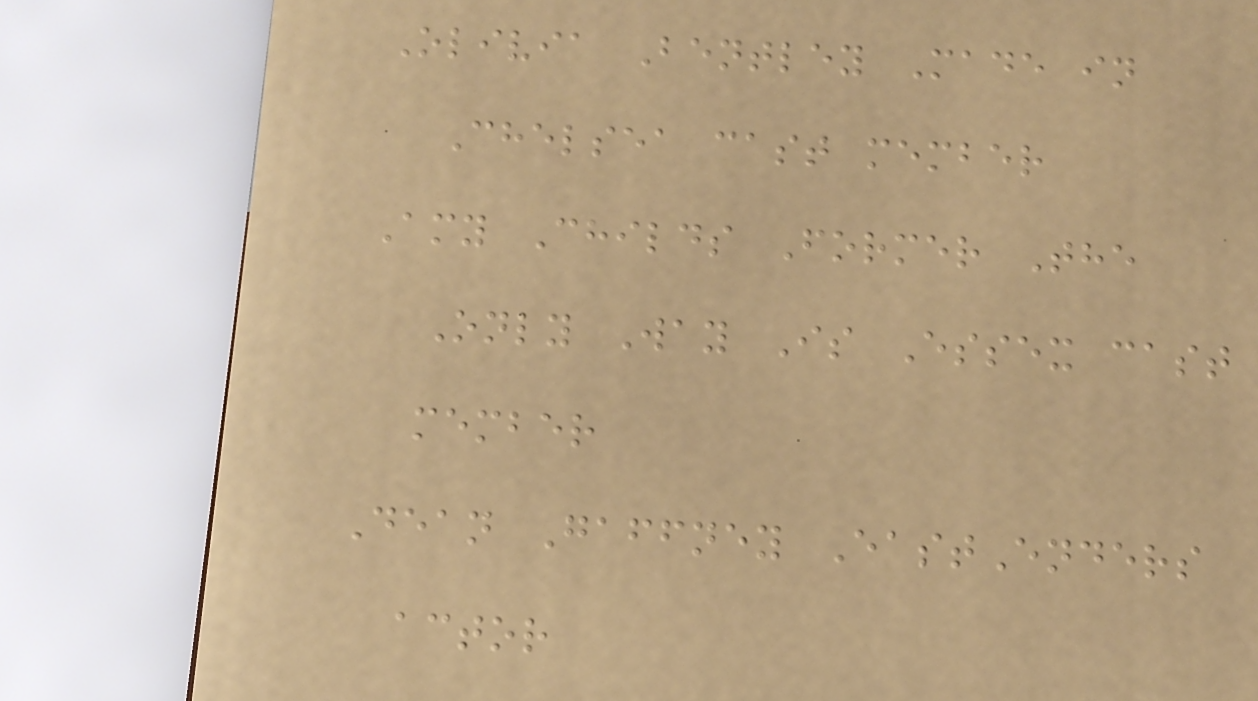Olivia Bentley Made in
Chelsea cast member
Amy Childs Former The
Only Way Is Essex cast
member
Dean Gaffney EastEnders
actor
